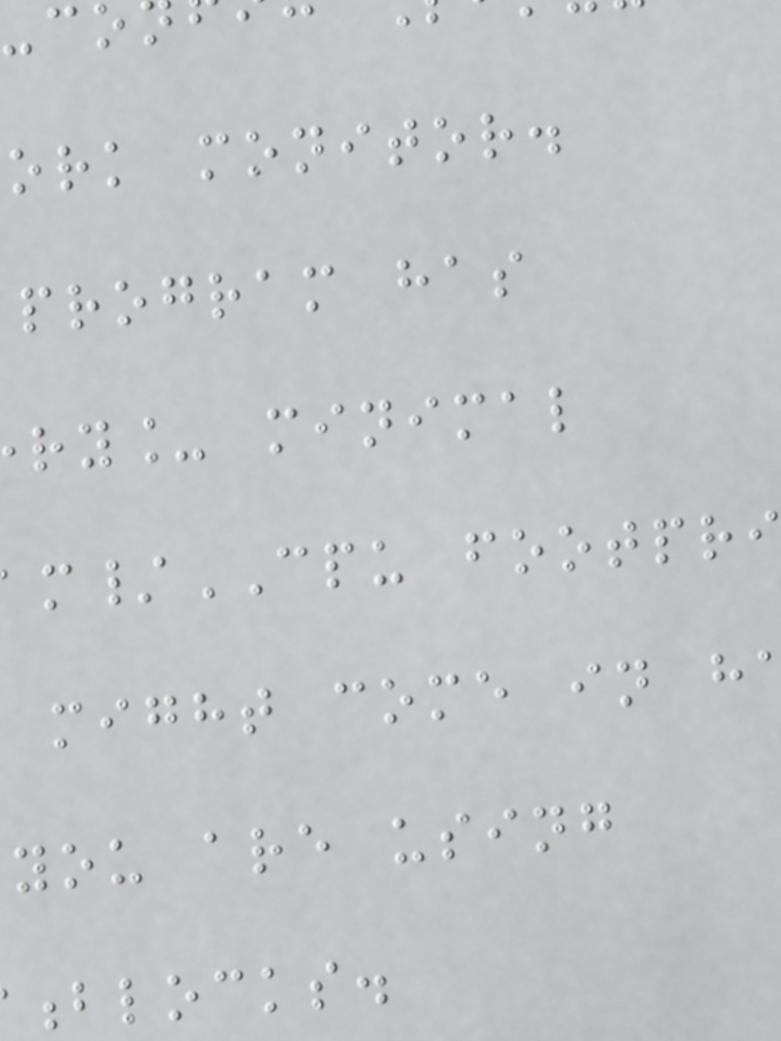ork monitor.
program has
ry_ minimal
/CPU footpri
might come in h
you are using
blocks.
